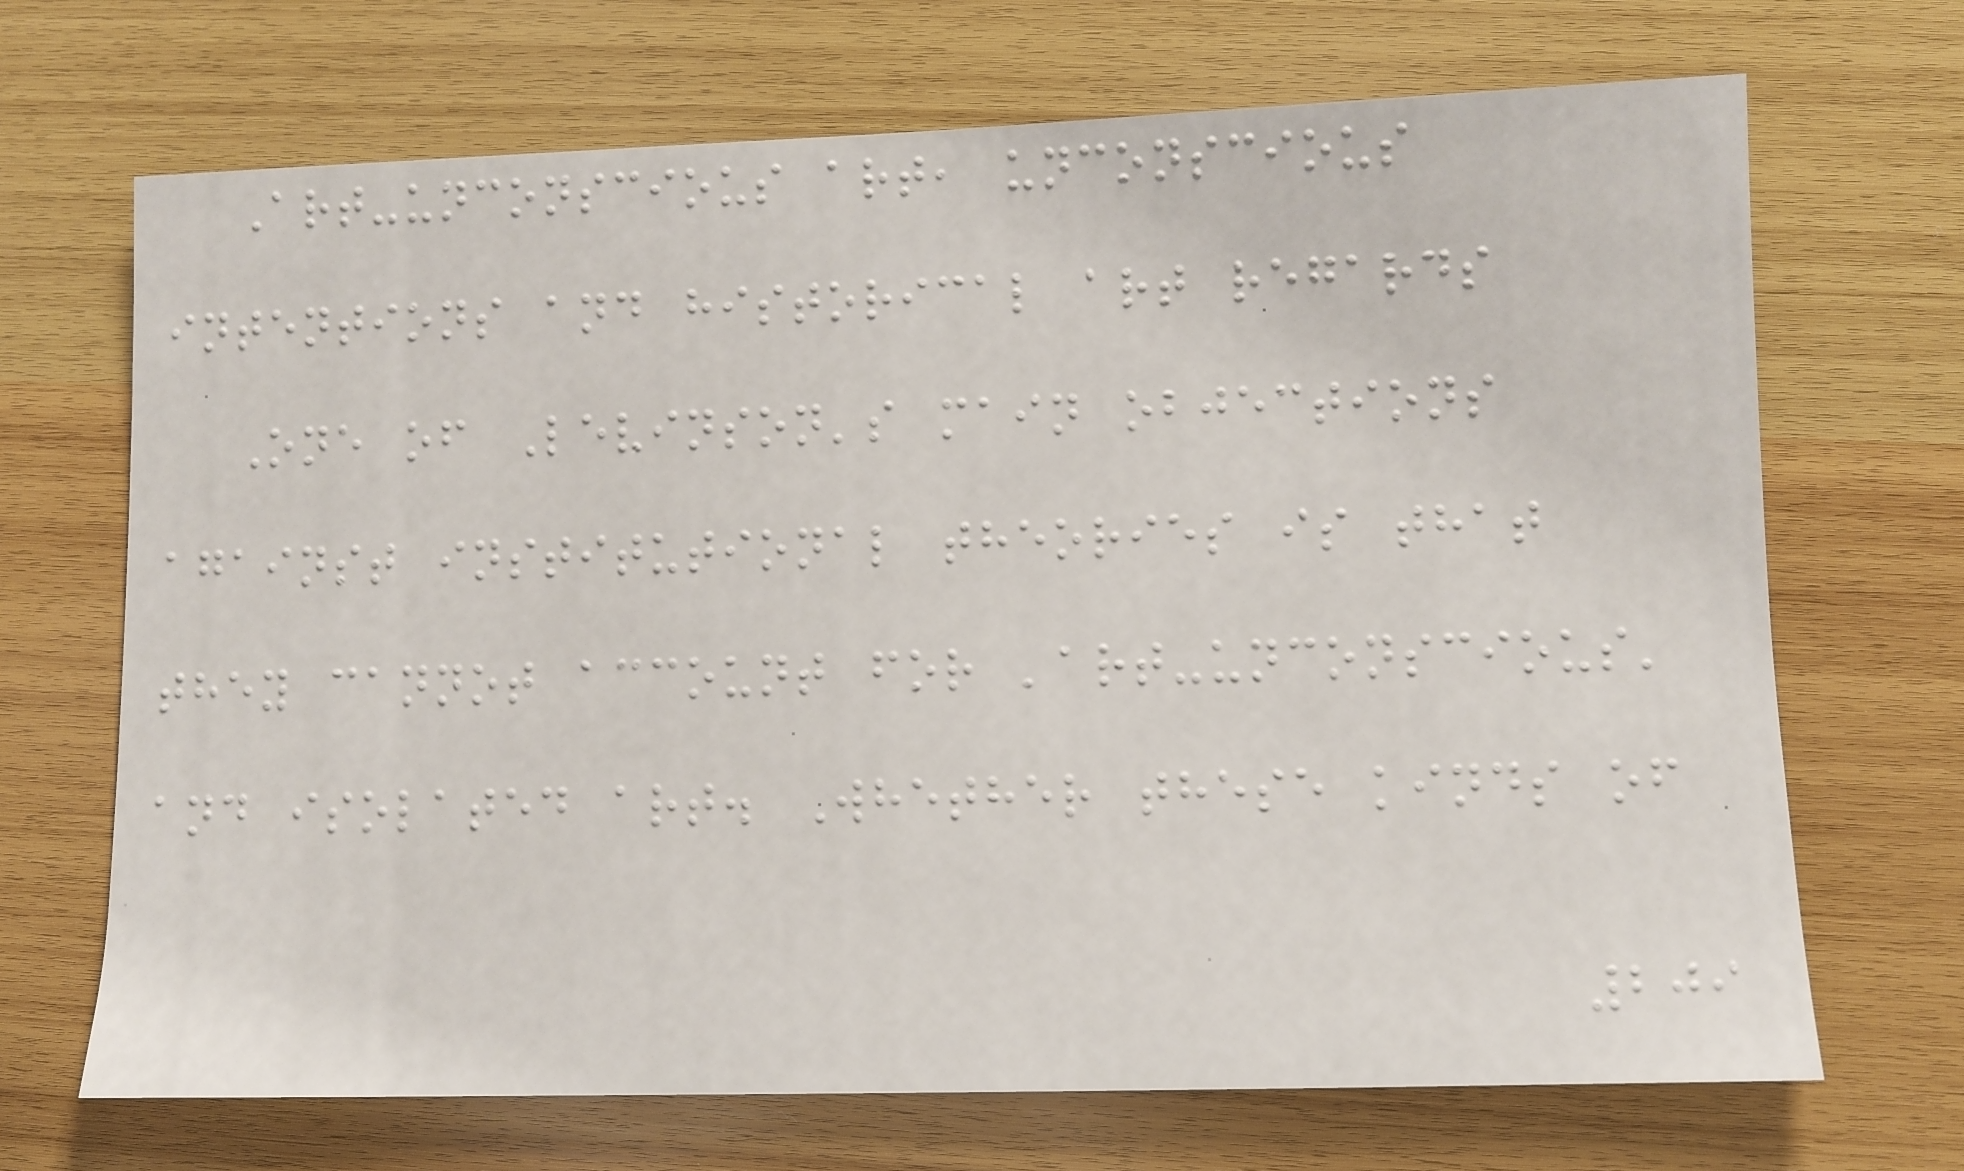Art-unconscious art, unconscious
intentions and historical art regards
One of Levinson's main objections
against institutional theories is that
they cannot account for 'art-unconscious'
and isolated art. Whether these kinds of
209
